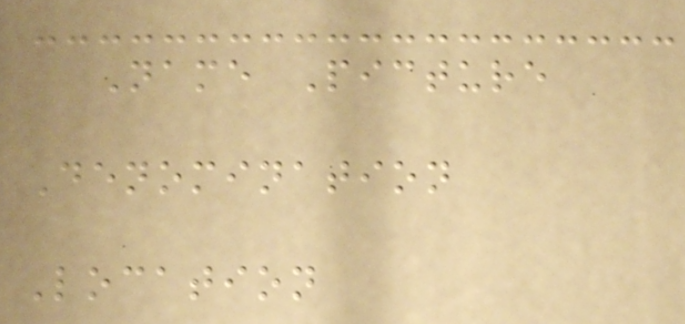Name Picture
Denomination
Location
